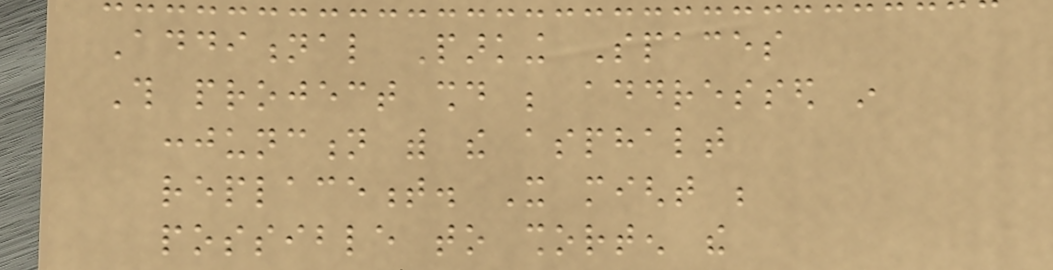Additional Parking Spaces
This project should be addressed in
conjunction with the asphalt
replacement. It might be
possible to shorten the
